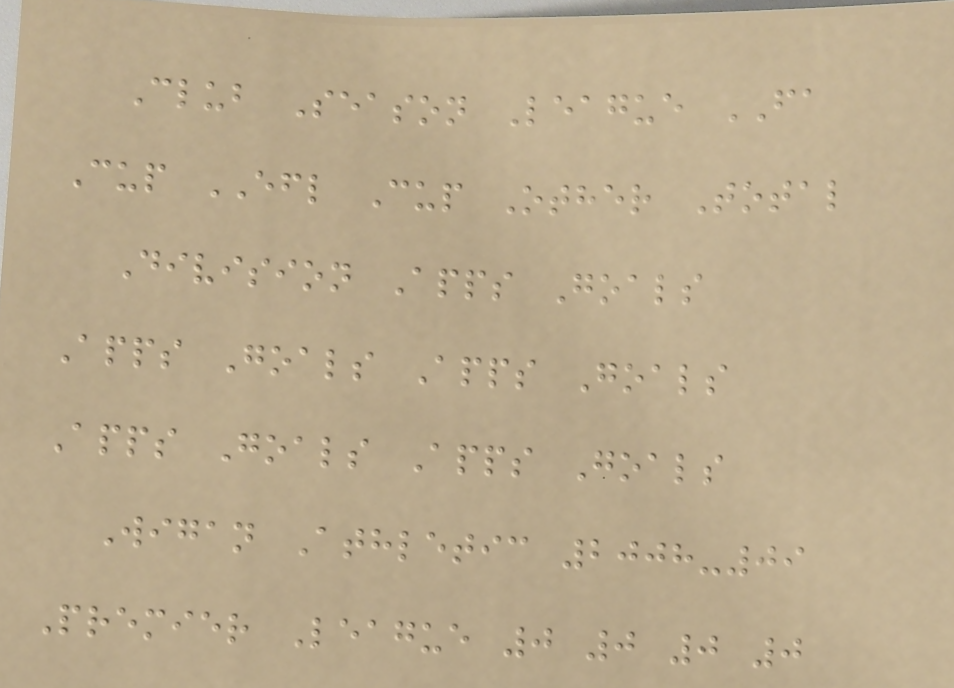Club Season League FA
Cup EFL Cup Other Total
Division Apps Goals
Apps Goals Apps Goals
Apps Goals Apps Goals
Wigan Athletic 2008-09
Premier League 0 0 0 0
